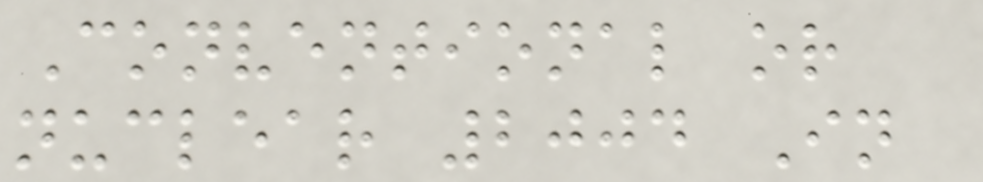Conventional or
nuclear 2004 In
